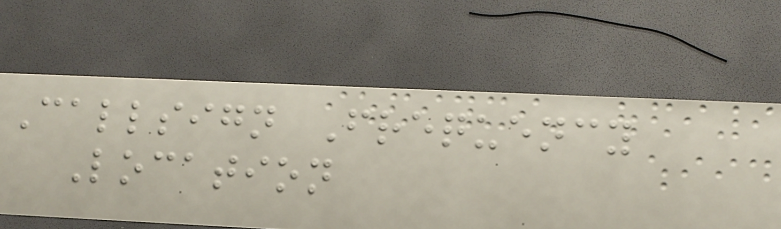Callsign Frequency
Location
